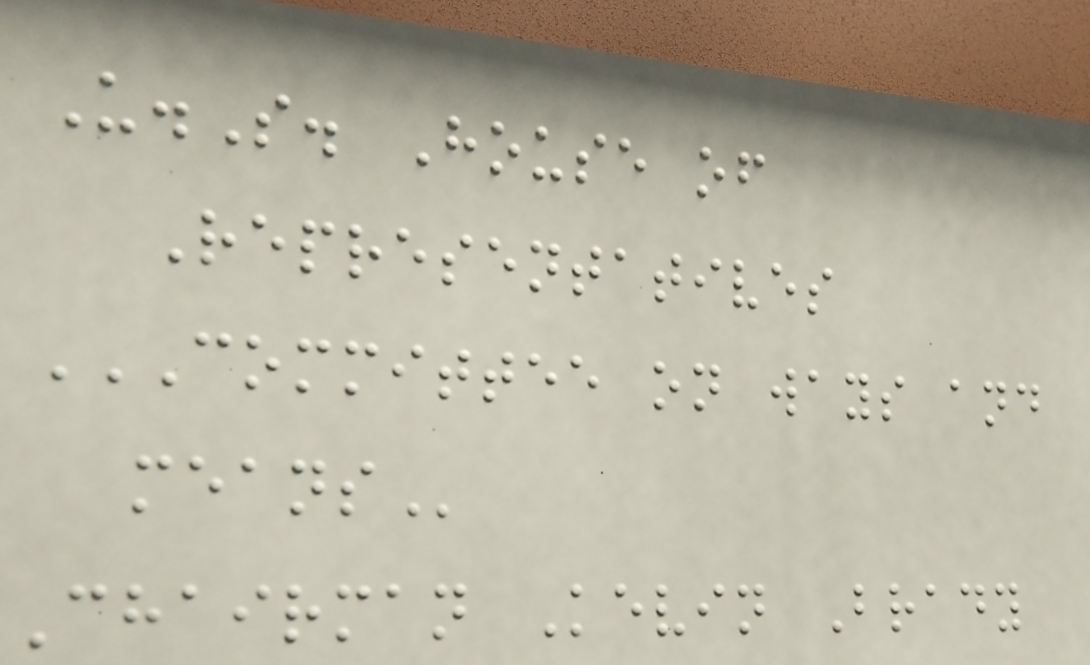U.S. House of
Representatives
COMMITTEE ON WAYS AND
MEANS
Chairman Kevin Brady
